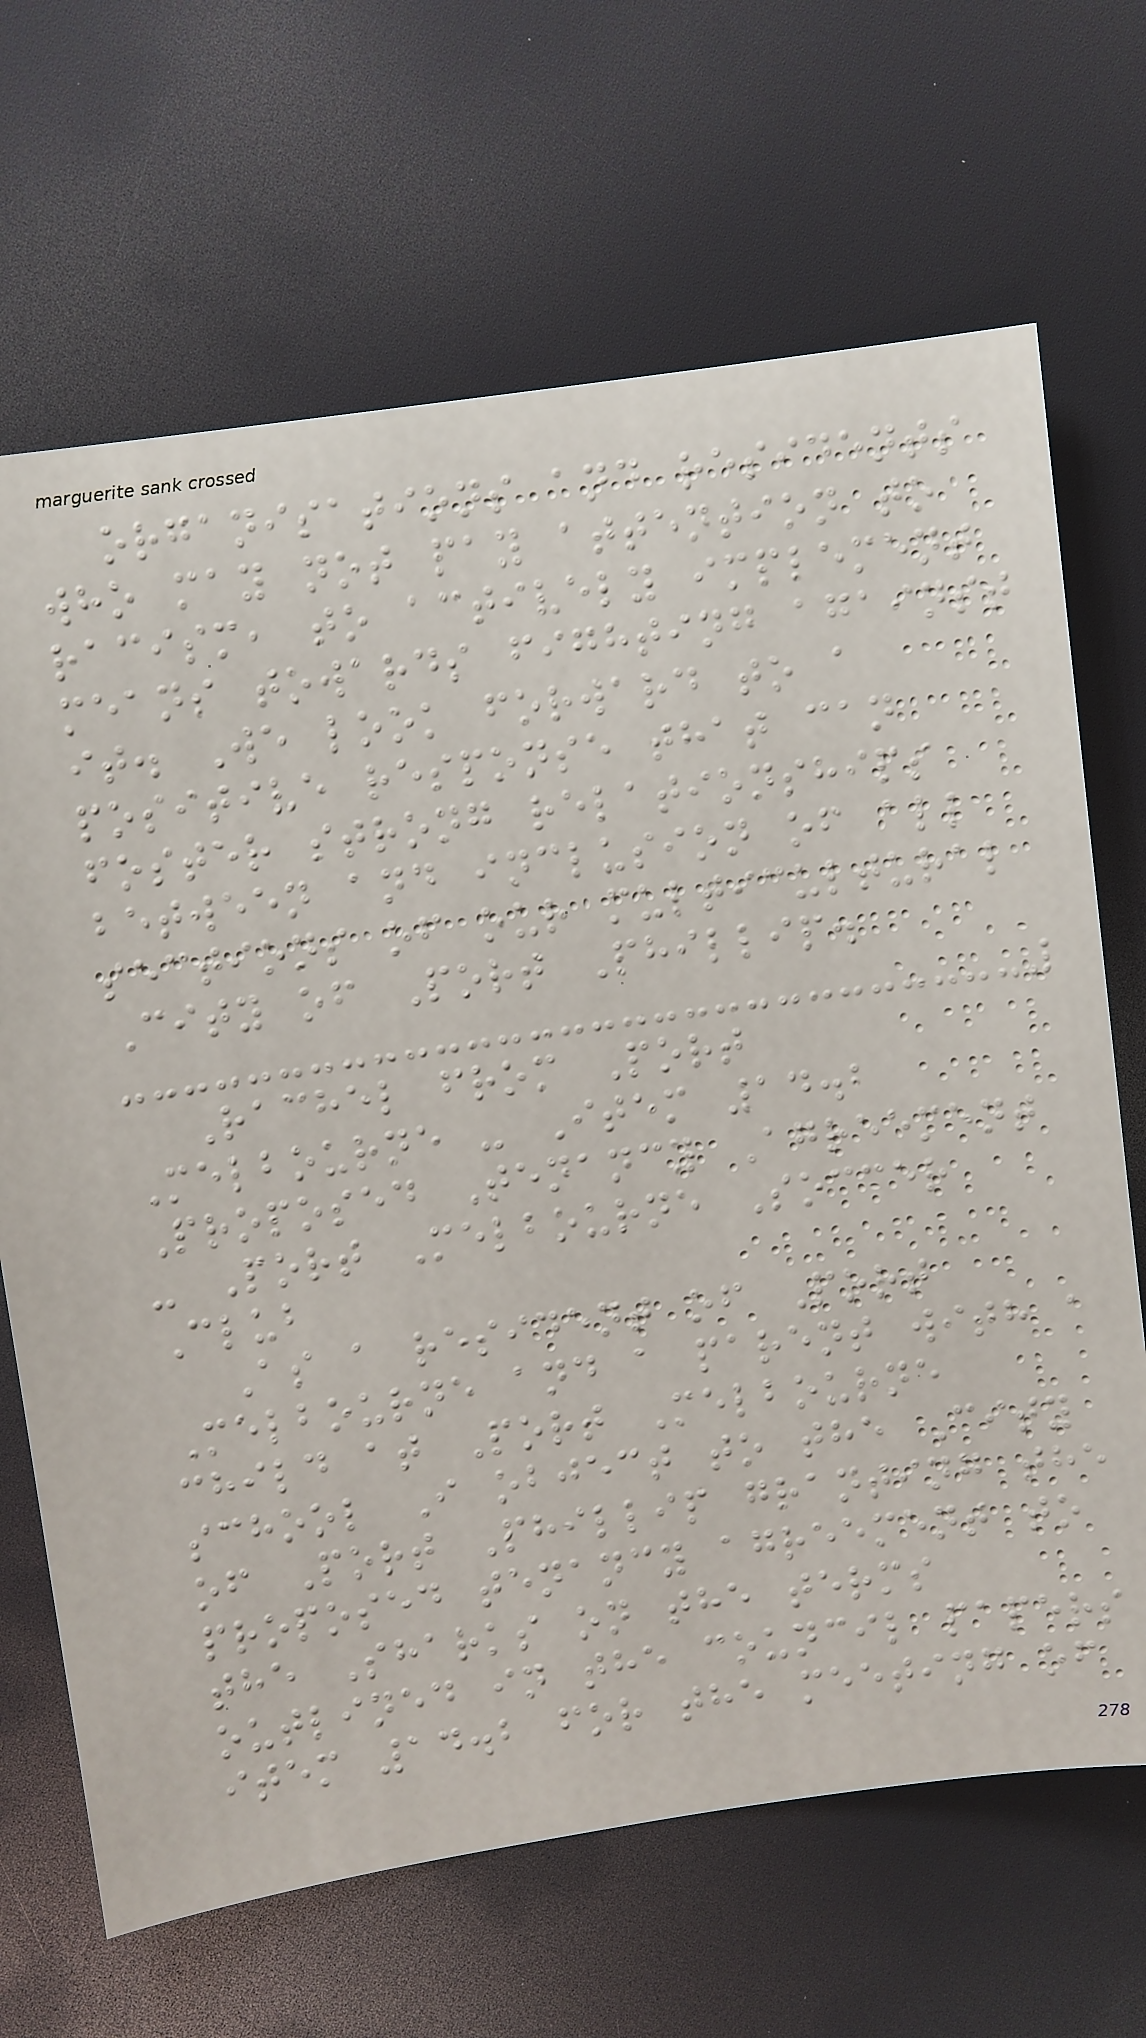organisations and residents
who may not pay attention to
racism, to actively implement
means towards fighting against
it. We look forward to a
positive response that can
foster strong relationships
between and inclusion of all
sections of our multicultural
City of Port Phillip.
Rachel from Port
Melbourne - Item 14.2
Proposed Tenancy Agreement
- Port Melbourne Soccer
Club
As a resident of Port
Melbourne and a parent with a
child at Port Melbourne
school I object to the City
of Port Phillip granting the
proposed tenancy agreement to
the Sharks on the terms
outlined in the council papers
item 14.2 for the meeting of
